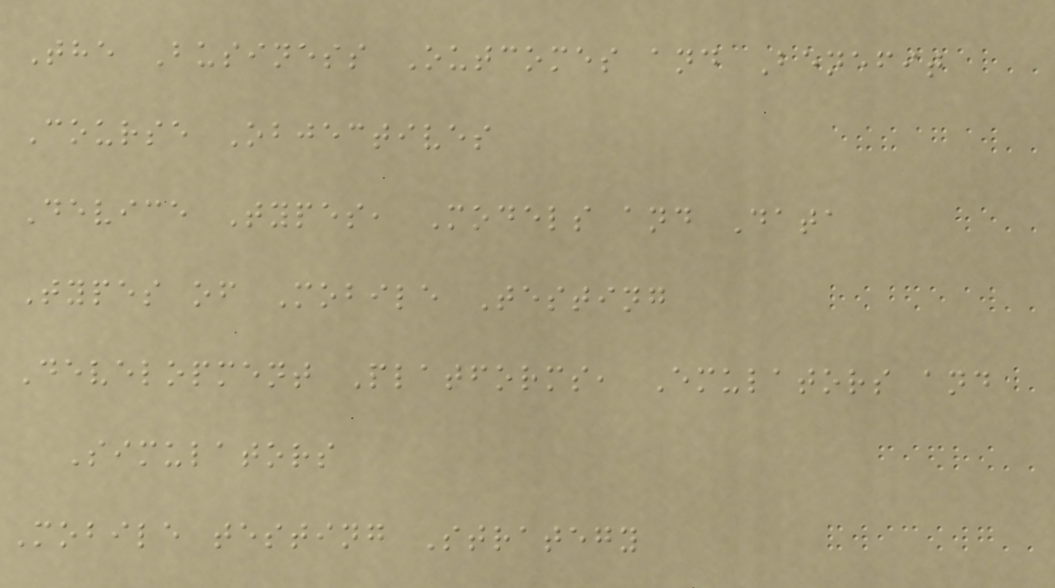The Business Outcomes and Benefit
Course Objectives
Device Types, Models and Data
Types of Mobile Testing
Development Platforms, Emulators and
Simulators
Mobile testing Strategy
